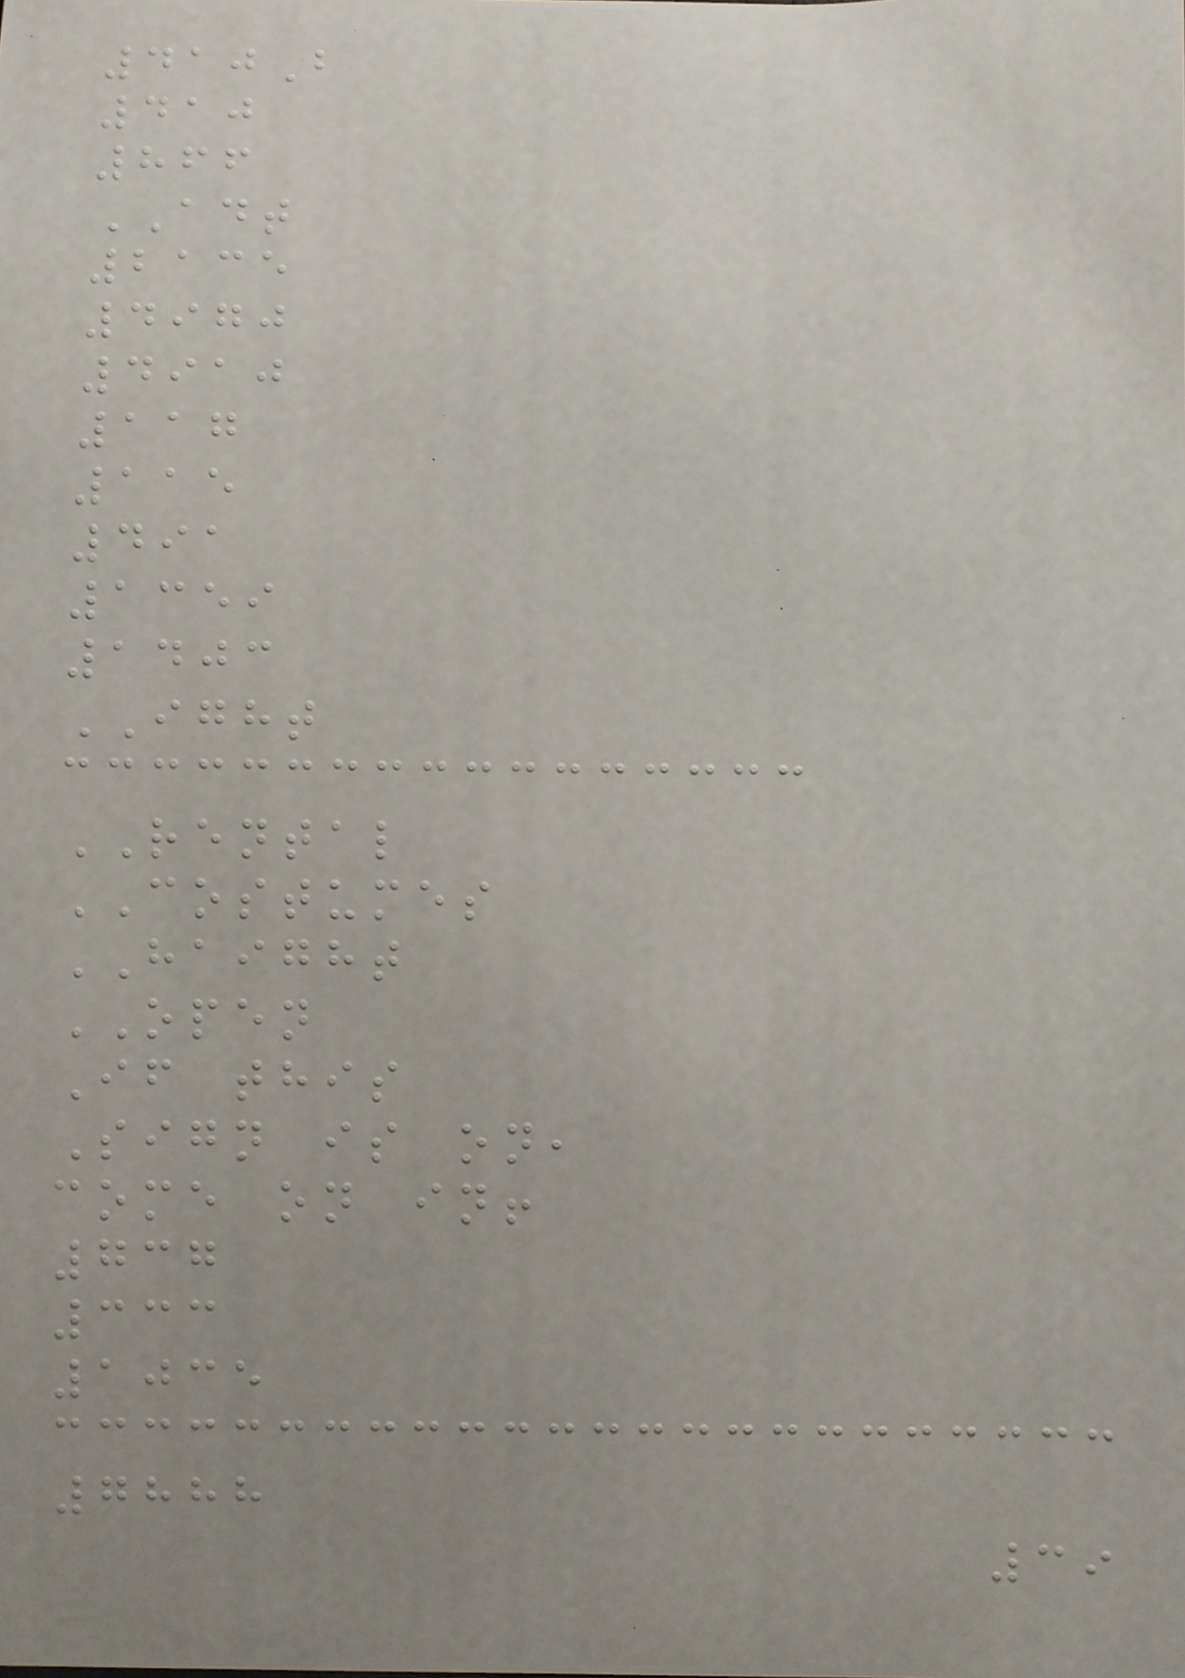410B
410
866
ADT
2135
4970
4910
117
115
491
1359
1403
IGHT
RENTAL
COSTUMES
HAIGHT
OPEN
If this
Sign is on,
come on in!
737
333
1035
7888
39
